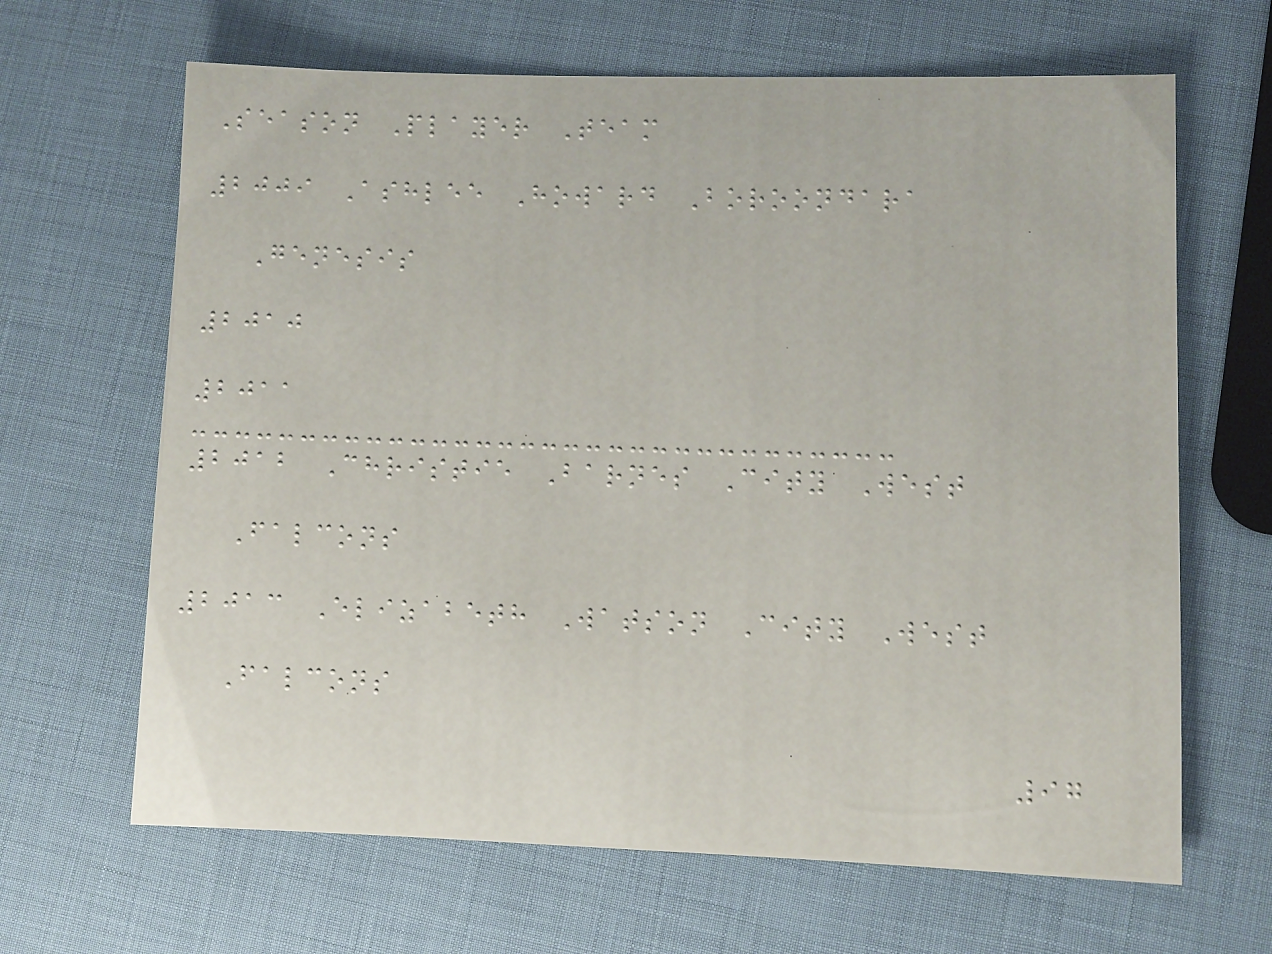Season Player Team
2009 Ashlee Howard Boroondara
Genesis
2010
2011
2012 Christie Barnes City West
Falcons
2013 Elizabeth Watson City West
Falcons
97
